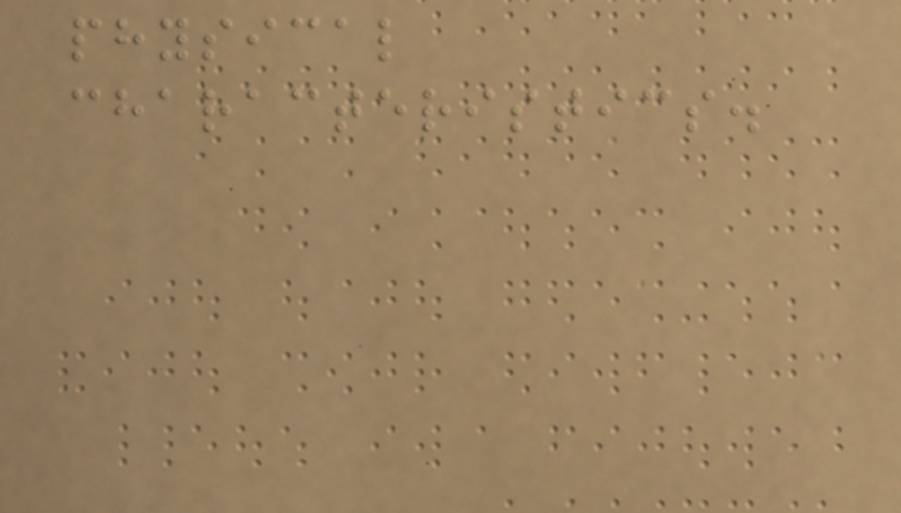physical
characteristics.
